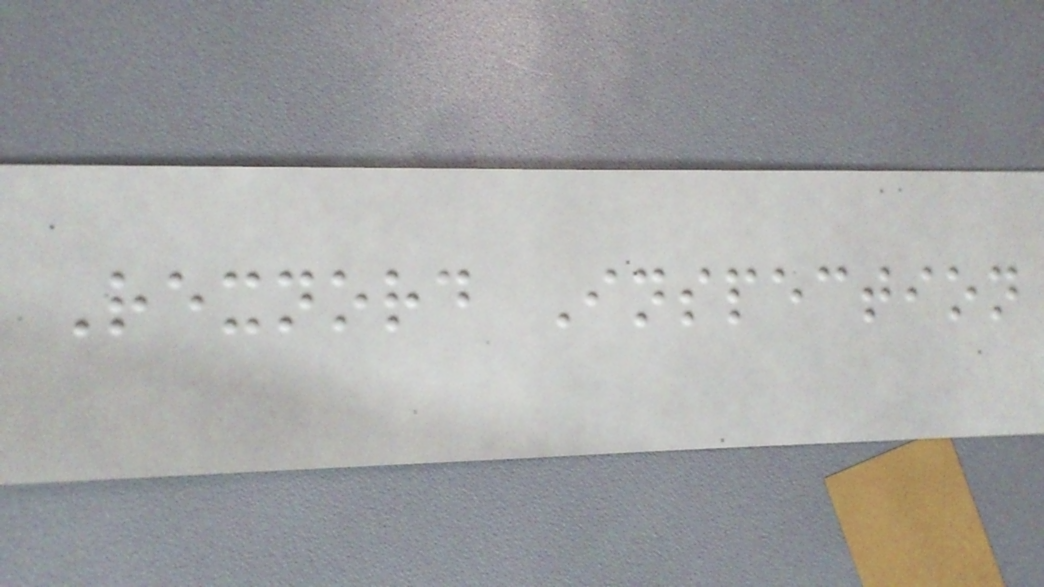Rexnord Inspection
